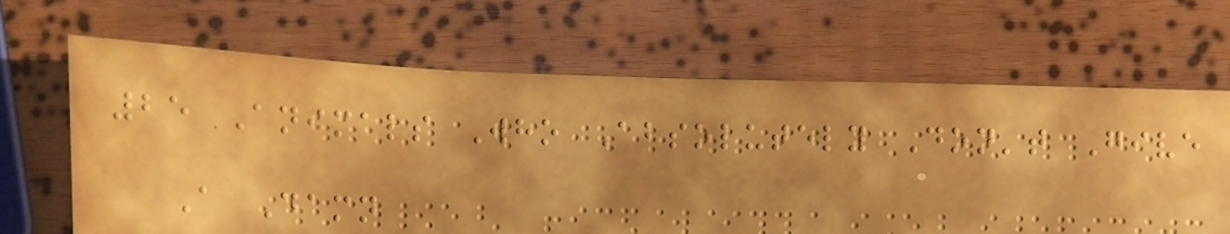25 Animals Who Absolutely Don't Give
A Damn
